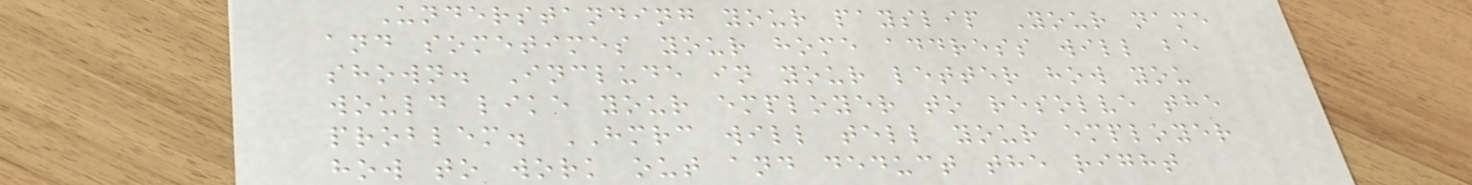Understanding your payslip Your name
and sometimes your home address will be
shown. Include in your letter how you
would like your employer to resolve the
problem. HMRC will tell your employer
how to work out and deduct the right
